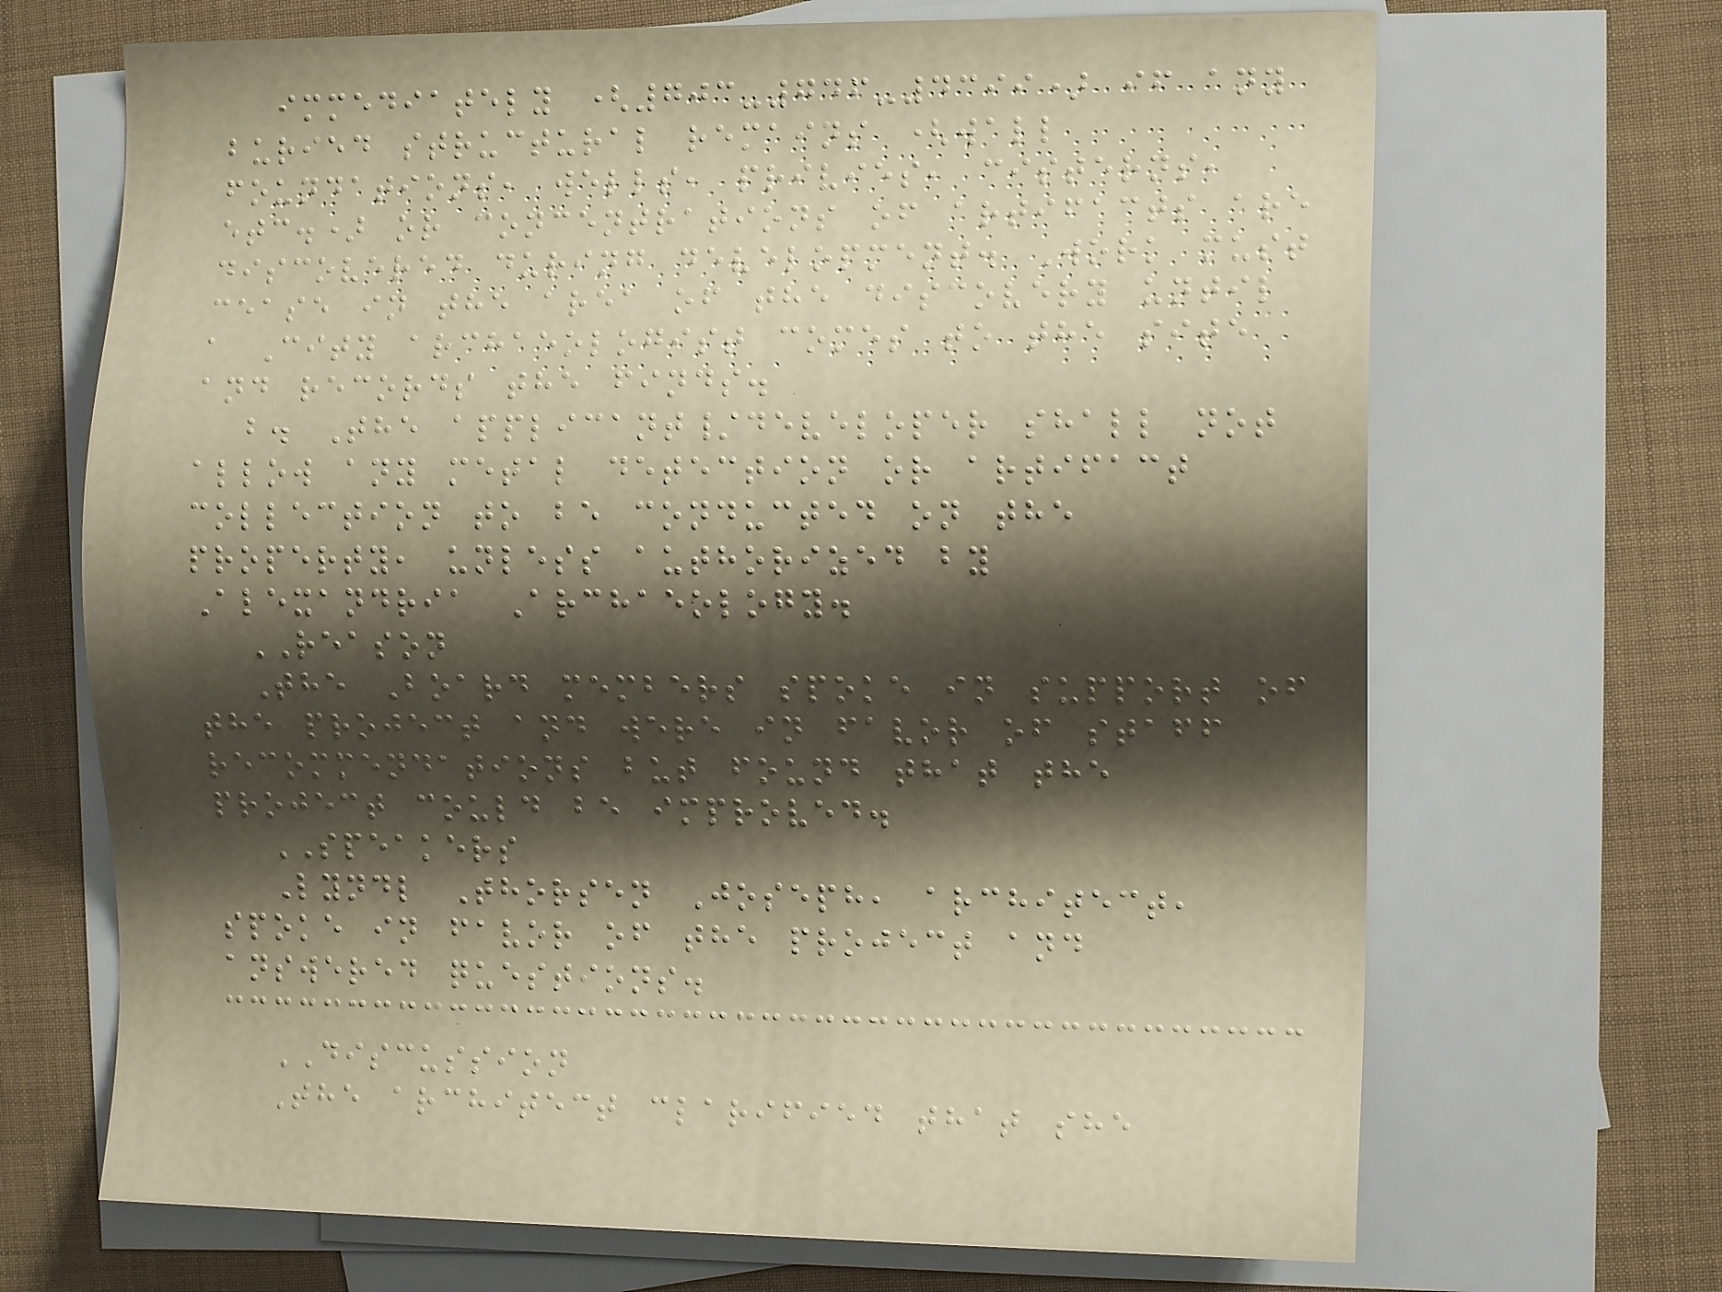immediately (703-746-4399) if any
buried structural remains (wall
foundations, wells, privies, cisterns,
etc.) or concentrations of artifacts are
discovered during development. Work must
cease in the area of the discovery until
a City archaeologist comes to the site
and records the finds.
b. The applicant/developer shall not
allow any metal detection or artifact
collection to be conducted on the
property, unless authorized by
Alexandria Archaeology.
REASON
The Board members spoke in support of
the project and were in favor of staff
recommendations but found that the
project could be improved.
SPEAKERS
Lyndl Thorsen Joseph, architect,
spoke in favor of the project and
answered questions.
DISCUSSION
The architect clarified that she
